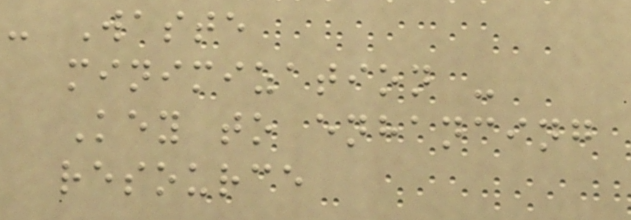- Waste
minimization -
Key to enhancing
resource
